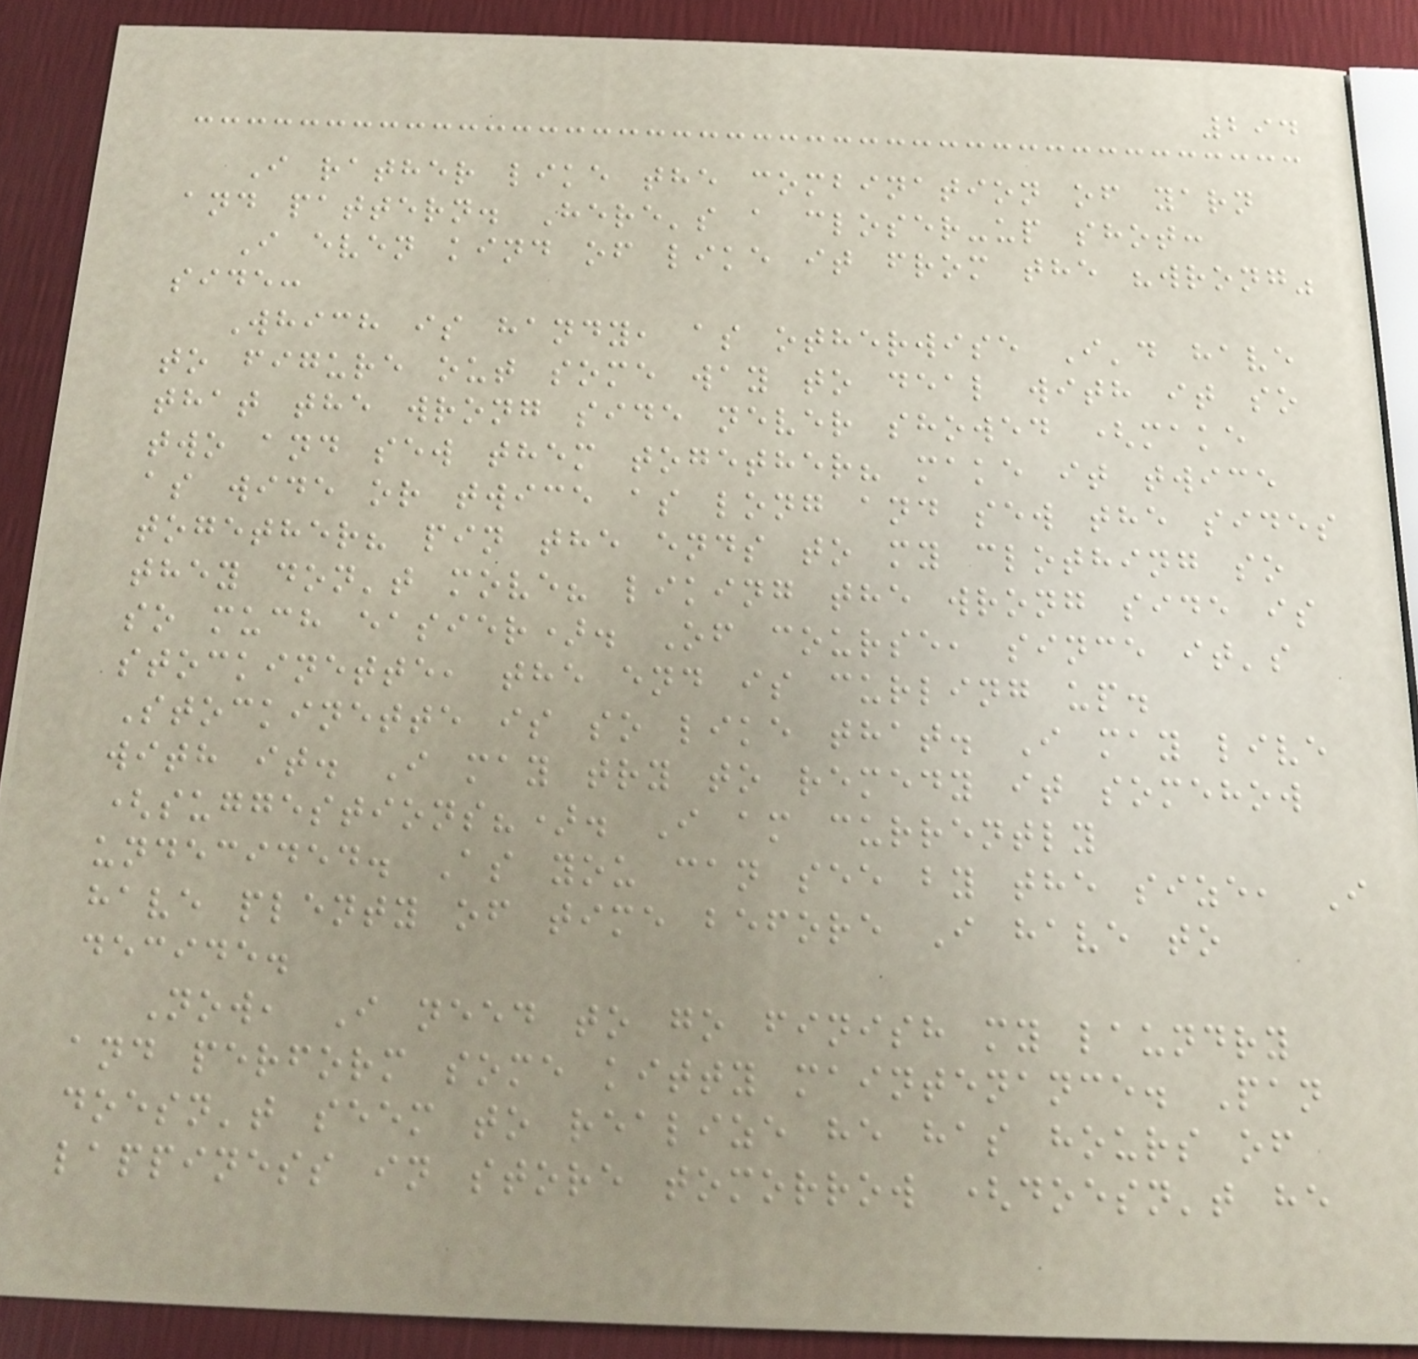294
I rather like the combination of yarn
and pattern. Here's a closer-up shot:
I even kind of like it from the "wrong"
side:
Which is handy, as otherwise I'd have
to figure out some way to deal with it so
that the wrong side never showed (make
two and sew them together? make it twice
as wide or twice as long and sew the sides
together? pin the ends to my clothing so
they don't move? liking the wrong side is
so much easier). Of course, since it's
stockinette, the end is curling up.
Stockinette is so like that. I may live
with it. I may try to remedy it somehow
(suggestions?). I am currently
undecided. As you can see by the size, I
have plenty of time before I have to
decide.
Now, I need to go finish my laundry
and perform some kitty maintenance. Pan
doesn't seem to realize he has hours of
lappiness in store tomorrow (doesn't he
